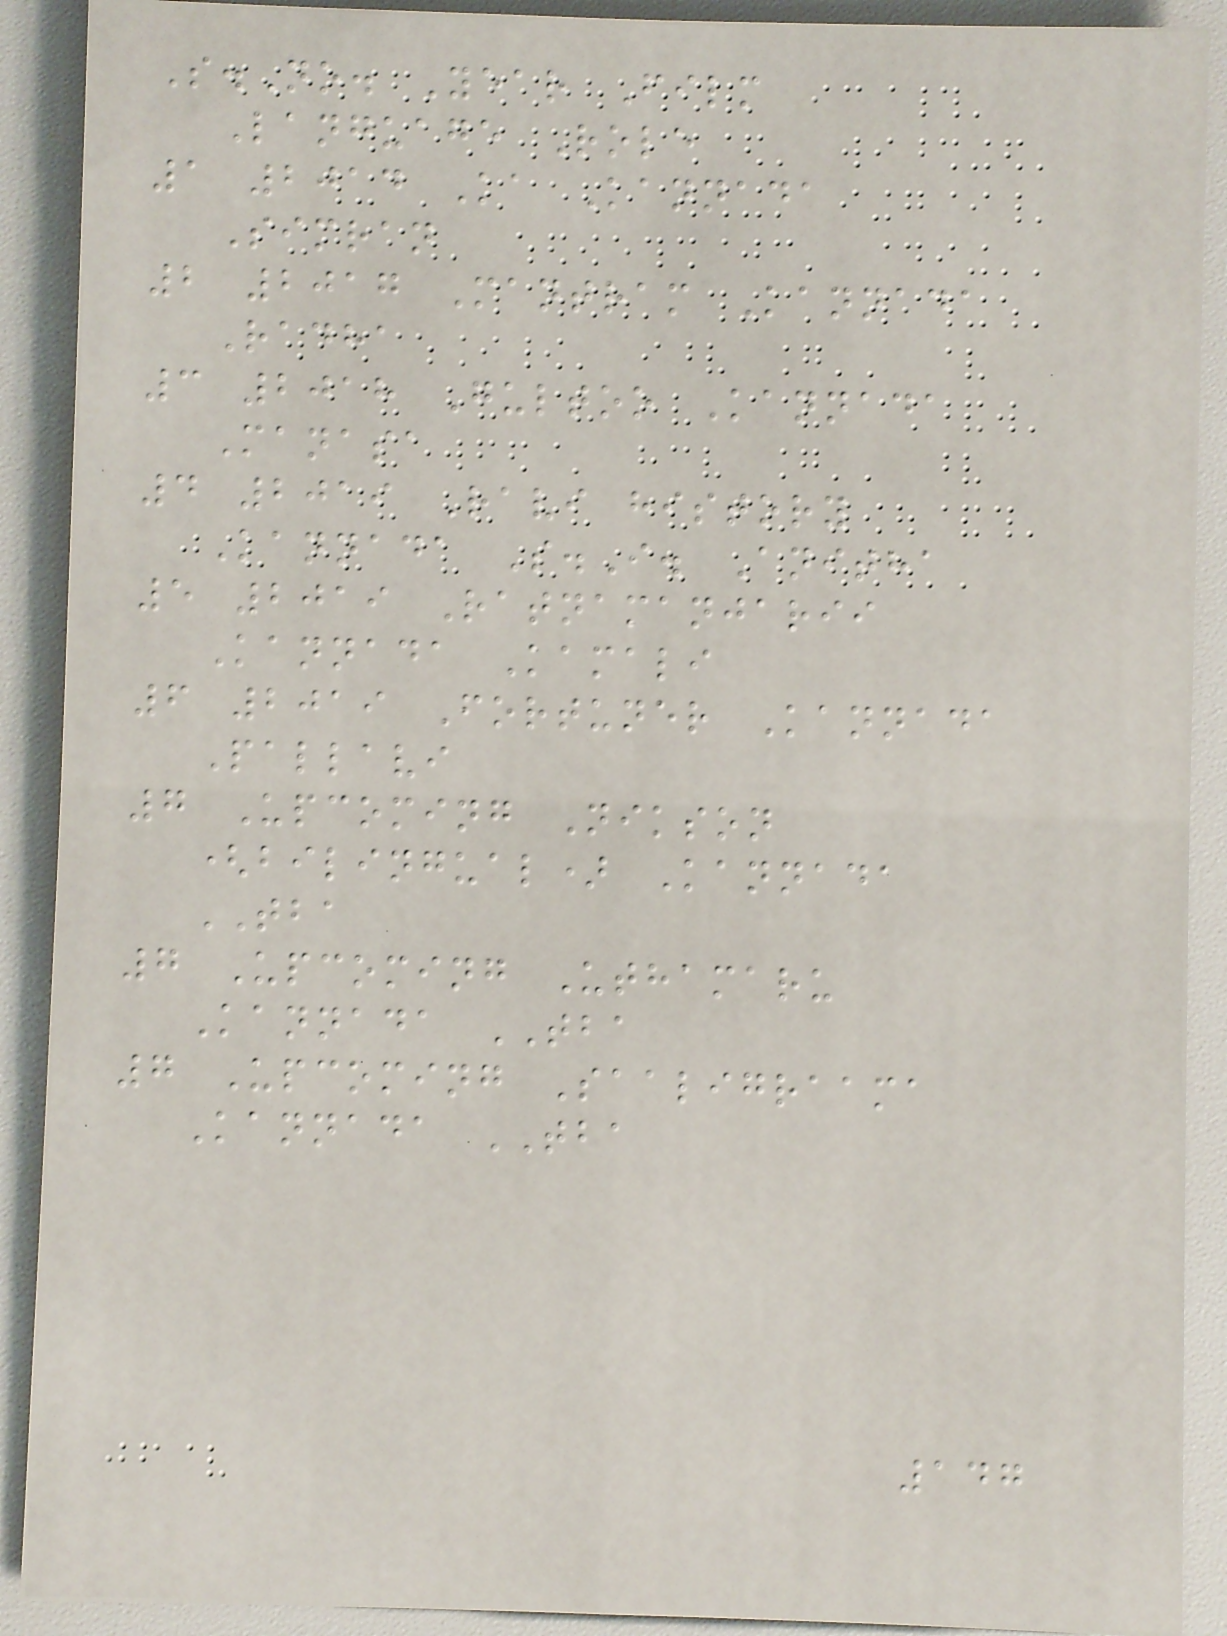S.No. Year Film
Language Role
1 2014 Ka Kannada
Simran
2 2017 Mantram Kannada
Radha
3 2018 Gultoo Kannada
Manasa
4 2019 Ravi history
Kannada S.I. Anitha
5 2019 Ratnamanjarii
Kannada Kamali
6 2019 Fortuner Kannada
Pallavi
7 Upcoming Nikson
(bilingual) Kannada
TBA
7 Upcoming Uthamaru
Kannada TBA
7 Upcoming Saaligraama
Kannada TBA
147
